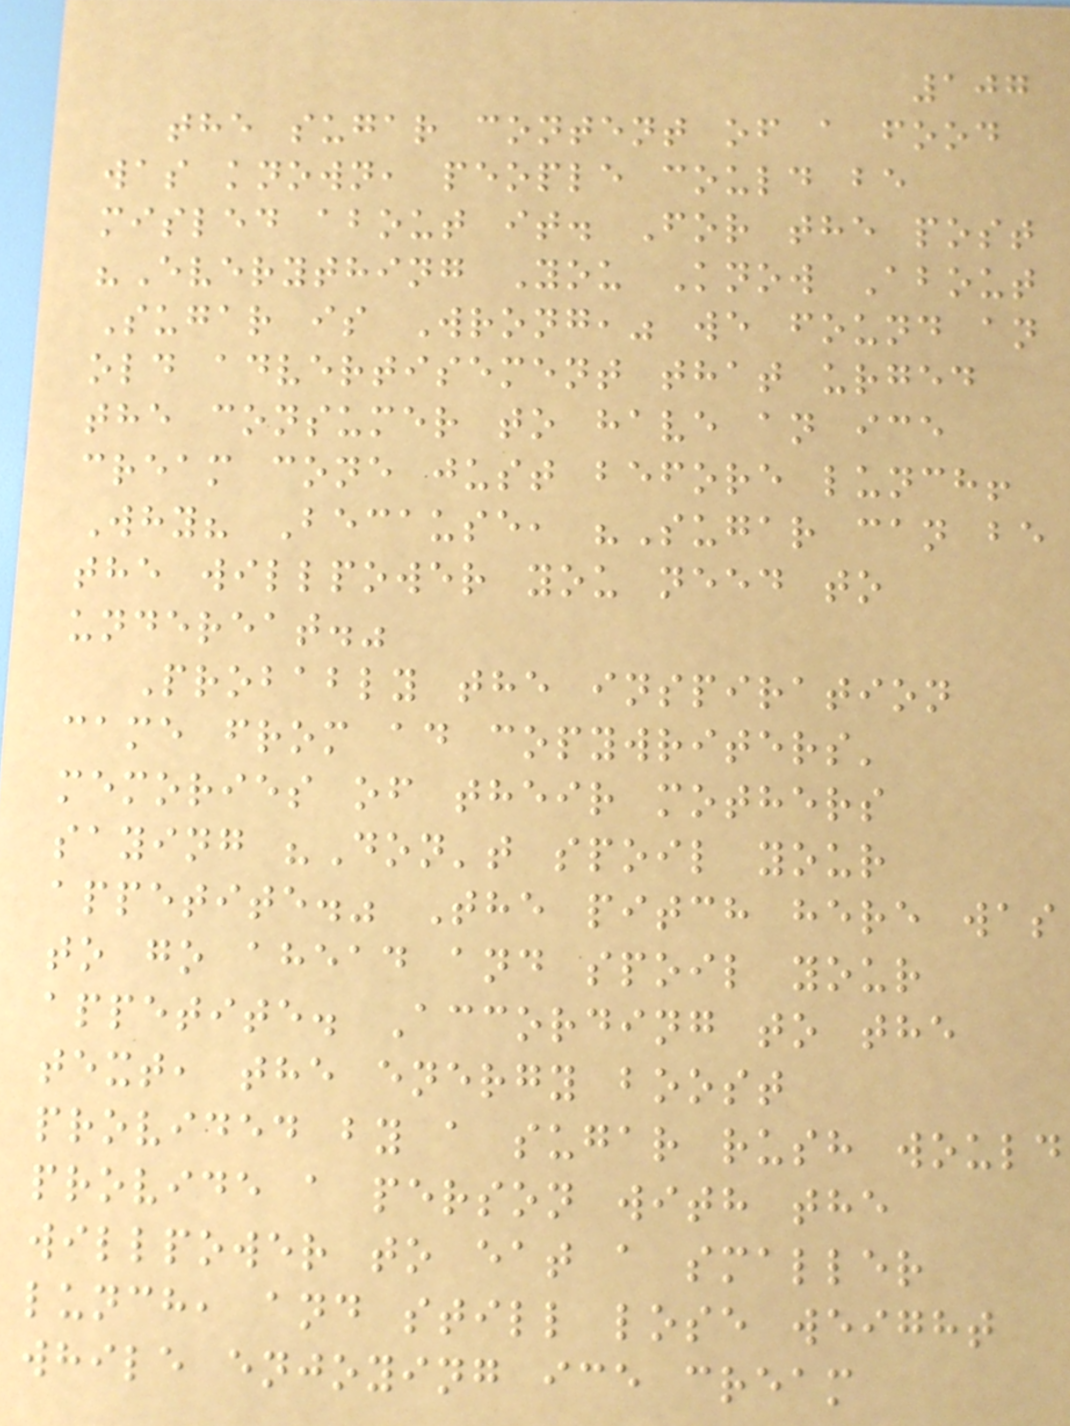107
the sugar content of a food
was known, people could be
misled about it. For the post
"Everything You Know About
Sugar is Wrong," we found an
old advertisement that urged
the consumer to have an ice
cream cone just before lunch!
Why? Because, "Sugar can be
the willpower you need to
undereat."
Probably the inspiration
came from ad copywriters'
memories of their mothers
saying "Don't spoil your
appetite." The pitch here was
to go ahead and spoil your
appetite. According to the
text, the energy boost
provided by a sugar rush would
provide a person with the
willpower to eat a smaller
lunch, and still lose weight
while enjoying ice cream
